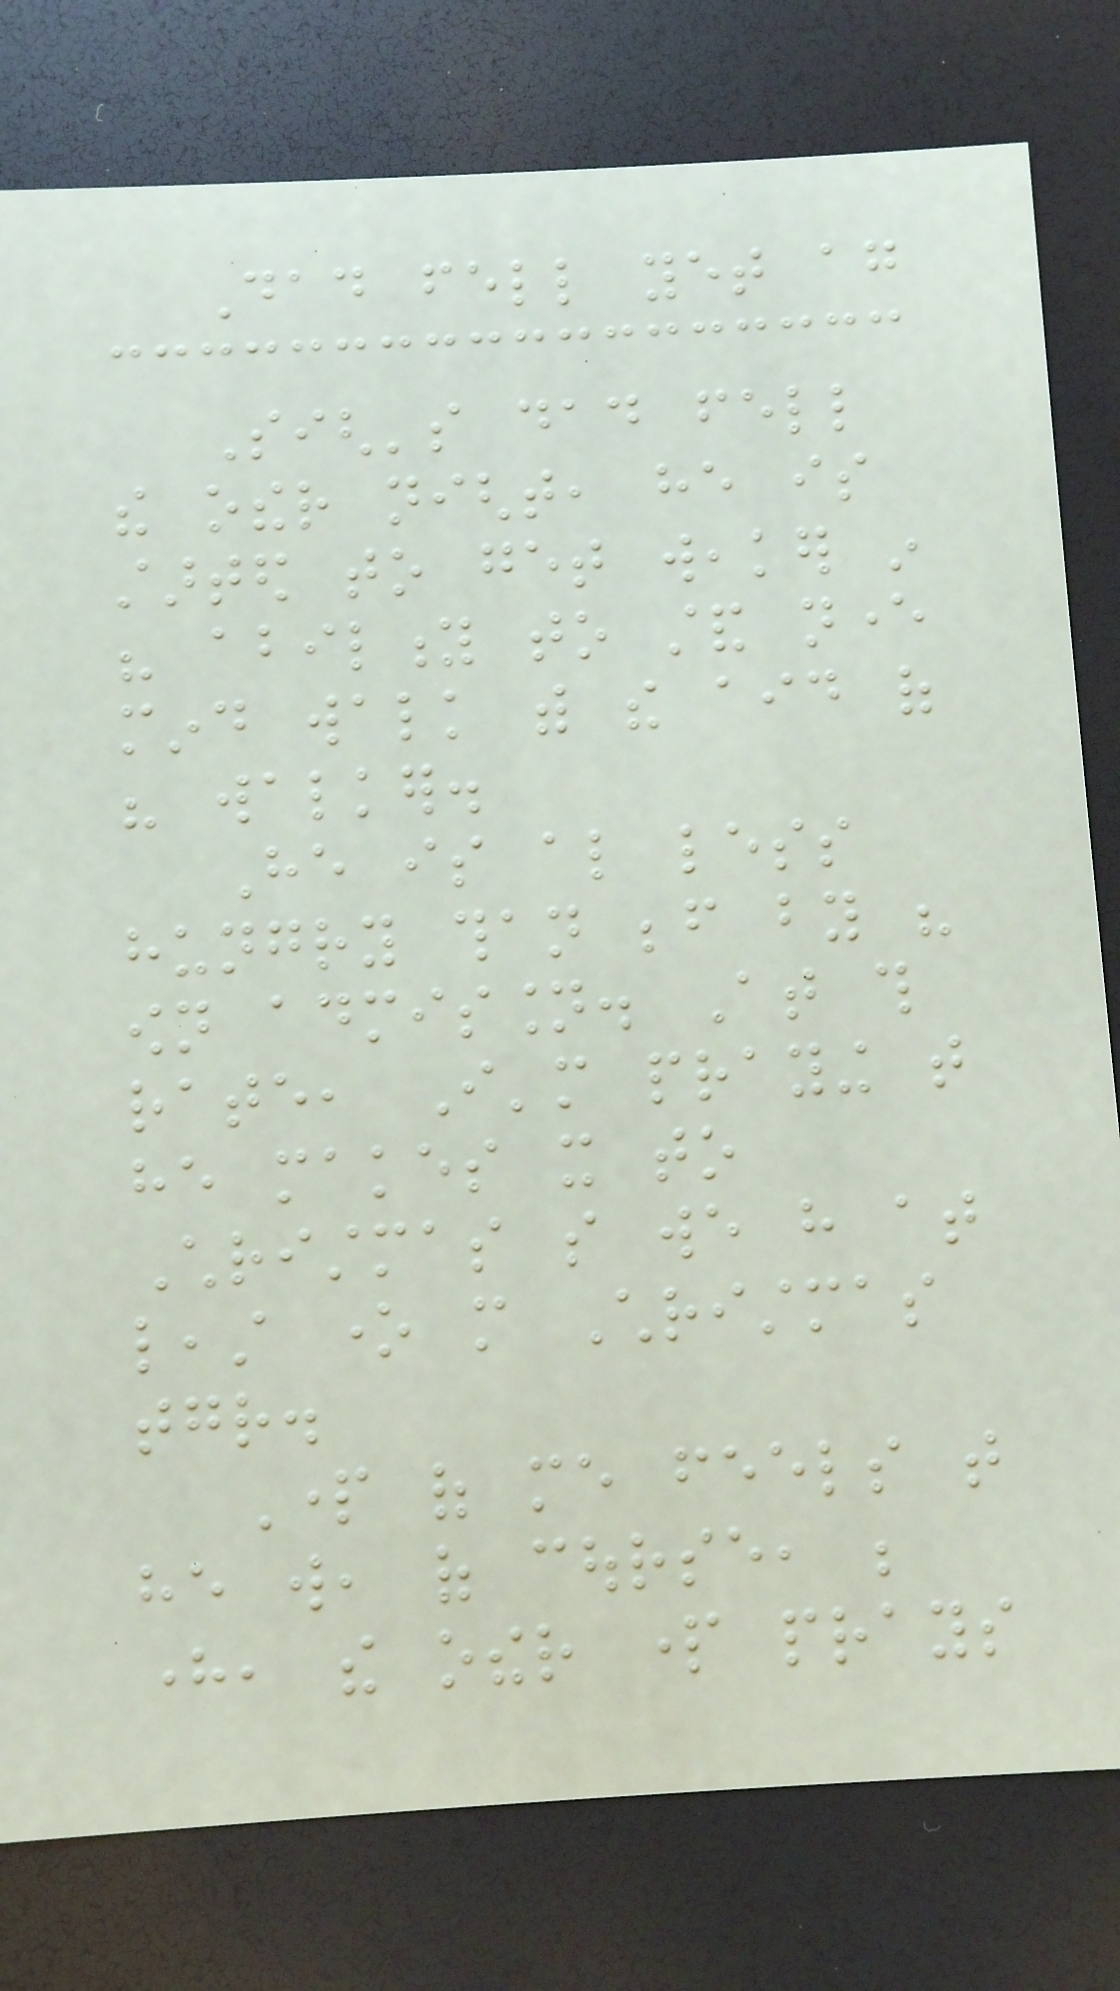Dad fell yet again
Sigh's dad fell
the other night, he is
started to get weaker in
his ability to stand never
mind walk with the aid of
his walker.
He is also less
hungry than before by his
own admission. At this
rate, I'm praying that
he makes it to
Christmas so we have at
least one more Christmas
together.
Part of me feels that
he will, of course, be
here, the other part prays
